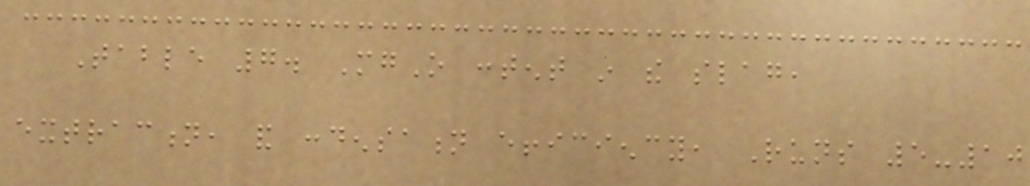Table 7. MgO content in the slag,
extraction, and condensation efficiency, Runs 5-10
